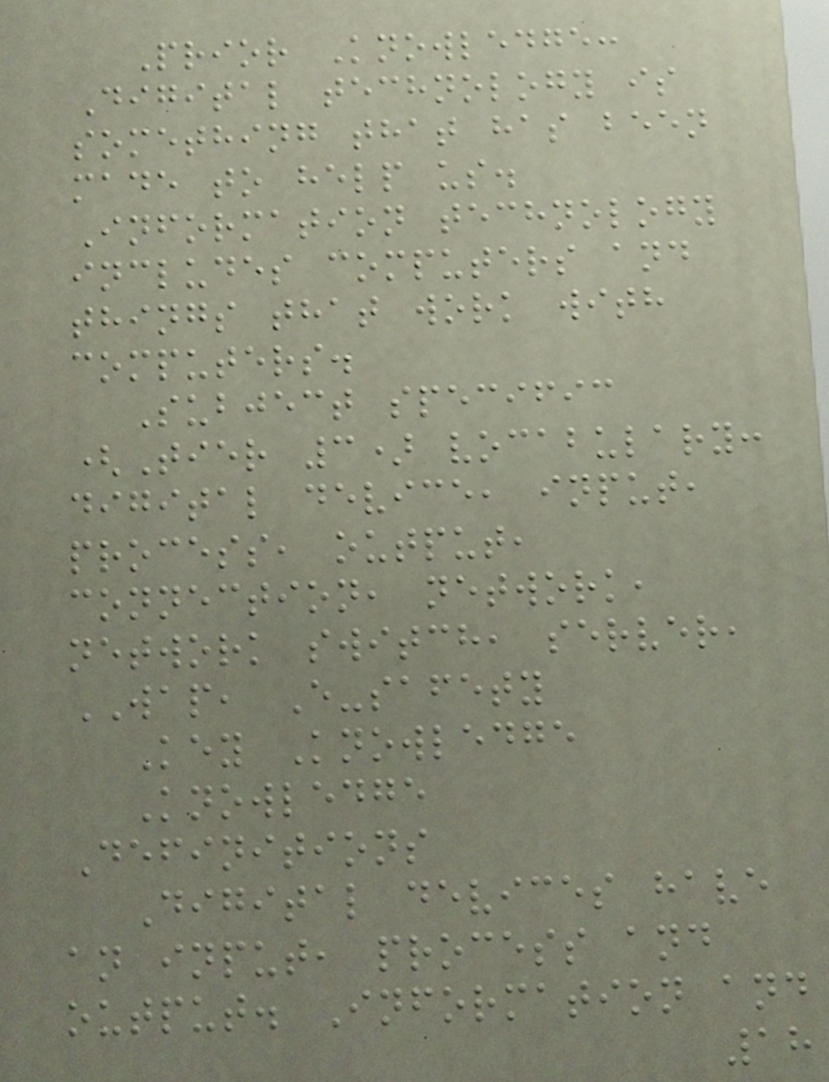Prior Knowledge:
Digital technology is
something that has been
made to help us.
Information technology
includes computers and
things that work with
computers.
Subject specific
(Tier 3) vocabulary:
digital device, input,
process, output,
connection, network,
network switch, server,
WAP, E-safety
Key Knowledge
Knowledge
Definitions
Digital devices have
an input, process and
output. Information and
18
